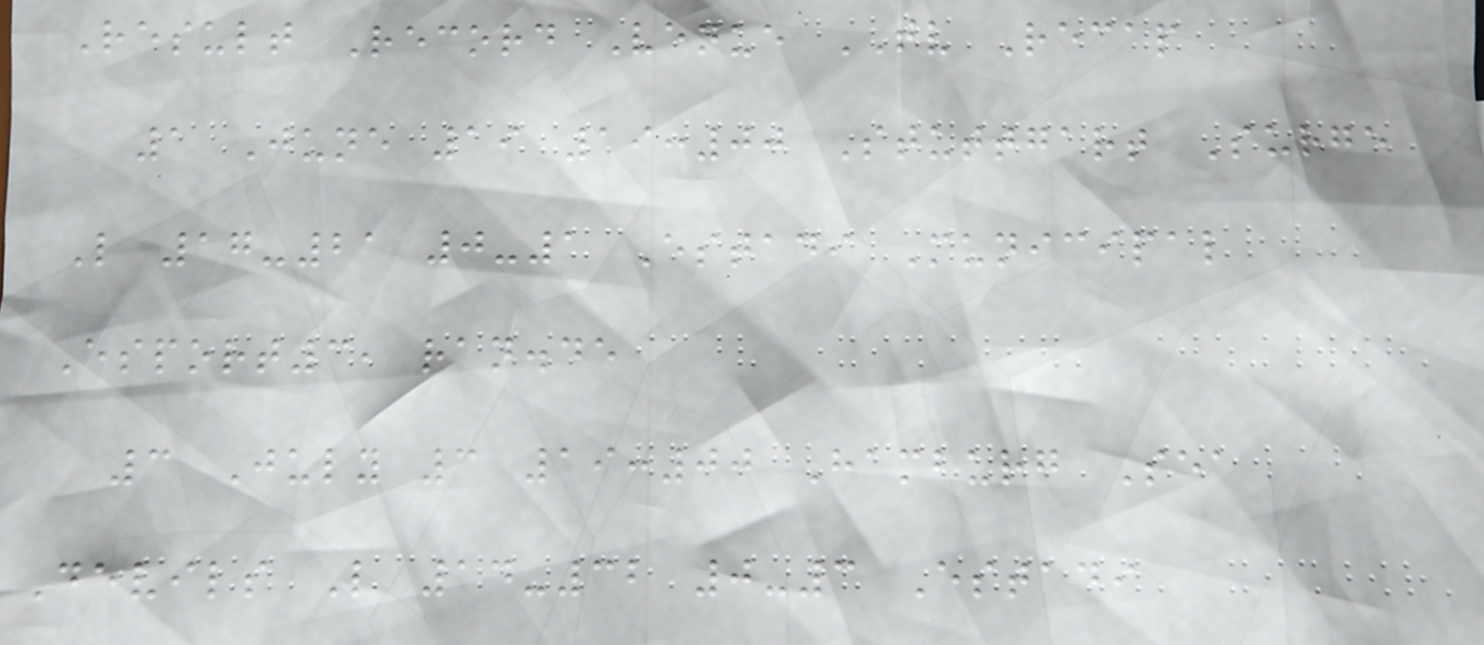Result Record Venue TV Recap
1 June 19 19:00 Stuttgart Surge
L 17-21 0-1 Estadi Municipal
Esport3, ran.de
3 July 3 19:00 Hamburg Sea
Devils L 14-32 0-3 Estadi
